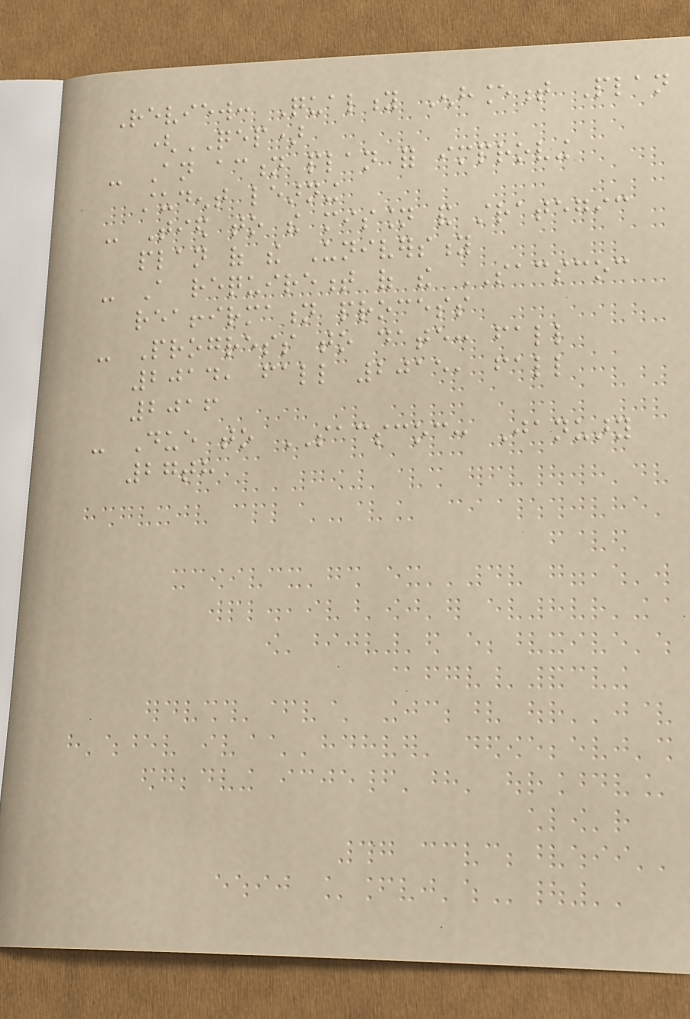Review: Quality Enhancement Plan
(QEP)
- An action plan for improving
student learning
- Tied to the mission and strategic
plan of the University
- A requirement of the SACSCOC
reaffirmation process
- Progress to date: fall
2014, fall 2015, fall
2016
- Due to SACSCOC: January
27th
